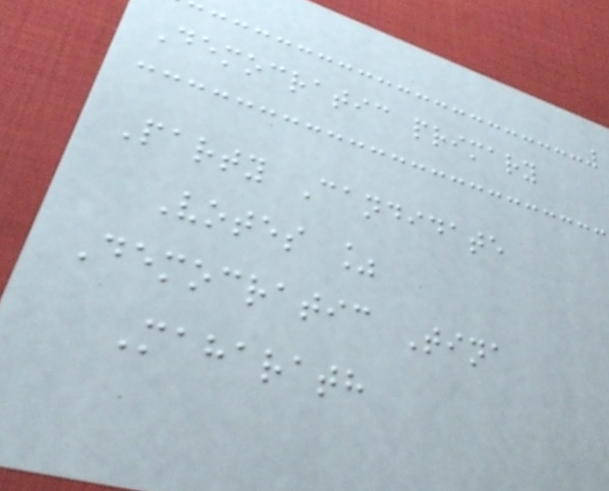Democratic primary
Party Candidate
Votes %
Democratic Tina
Maharath
